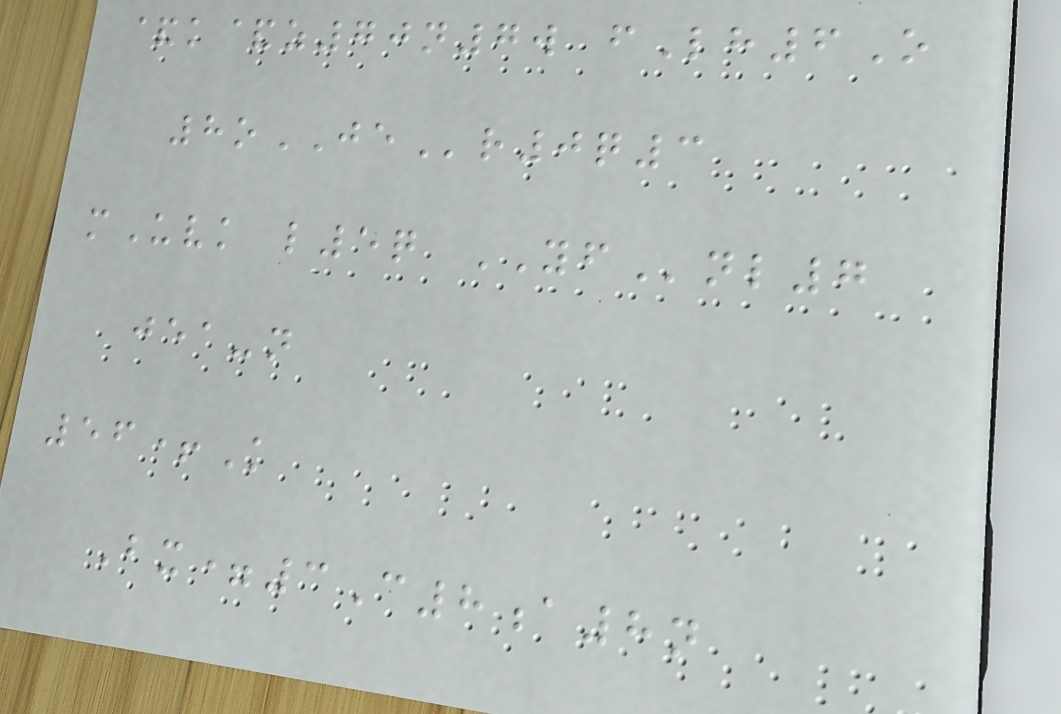&k&z70n7w fLh6O
8oJEr0q3
mUvk l5q YFnl7
jea-n
56+K
Bx=3C8a8n
